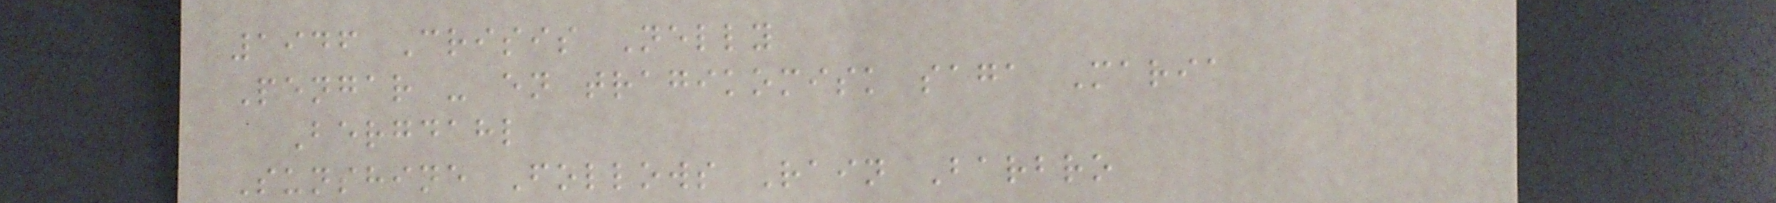1946 Crisis Nelly
Pengar - en tragikomisk saga Maria
Bergdahl
Sunshine Follows Rain Barbro
